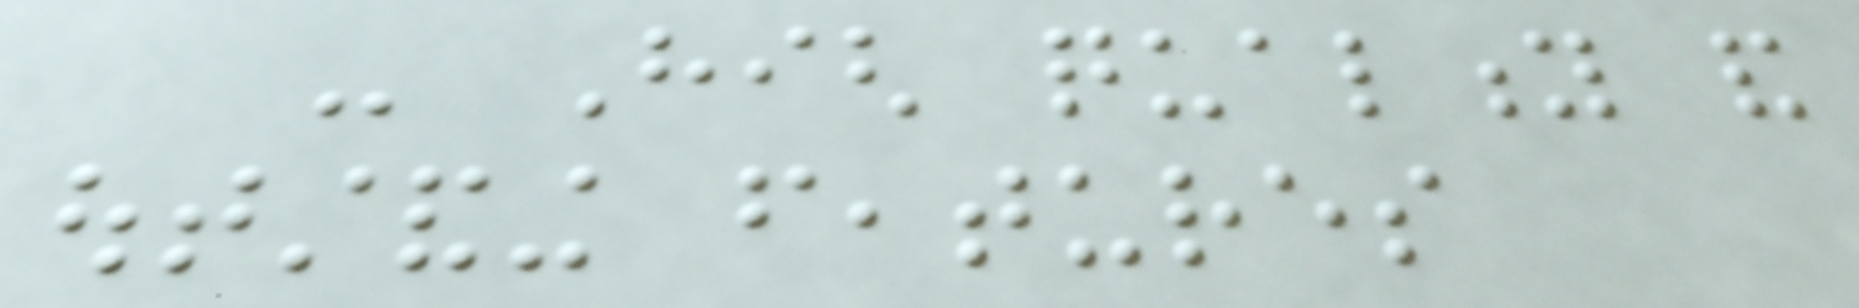- High quality and
outstanding features
